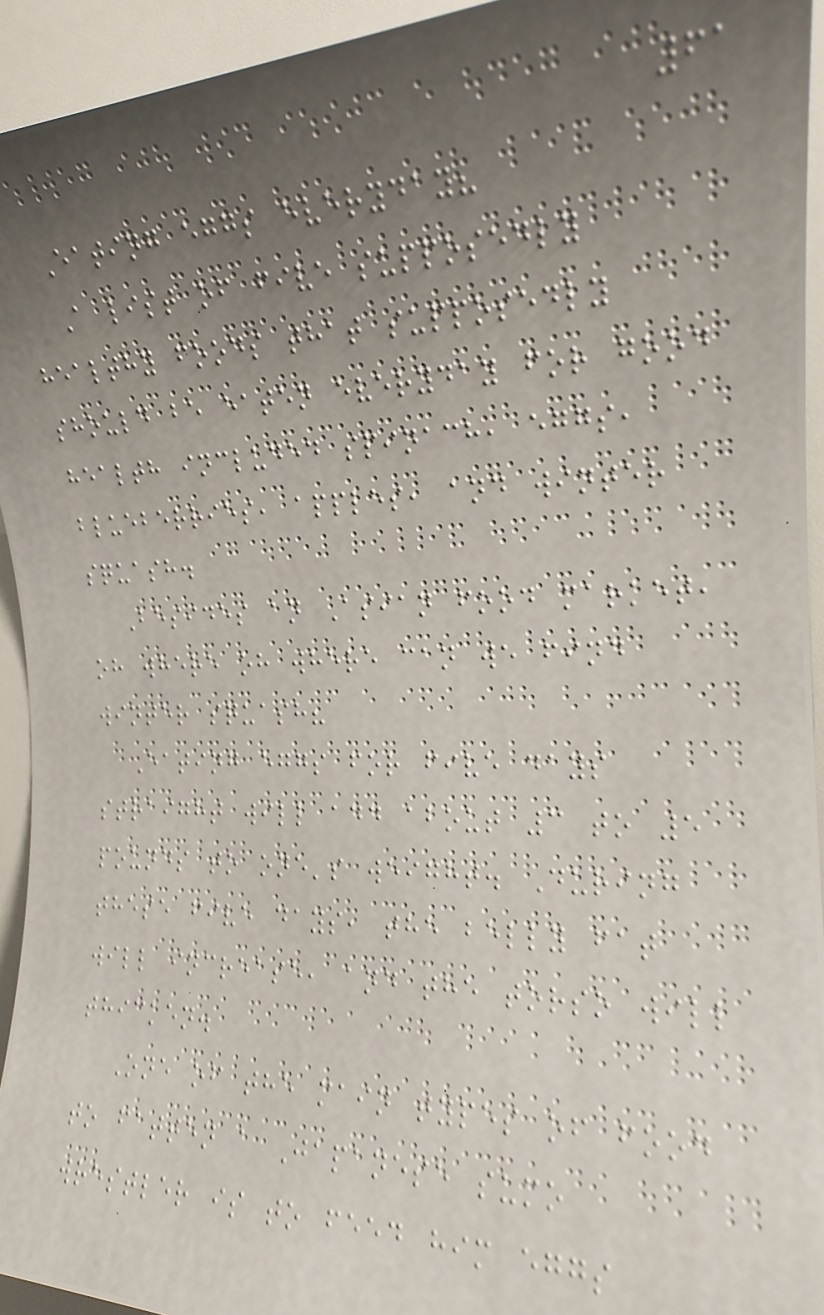61
Eating eggs everyday?
A list of five supposedly
healthy foods that supposedly
should be eaten everyday for good
health included spinach, eggs,
blueberries, apples, and winter
squash.
Besides an Asian food market,
oh where oh where can we find
winter squash?
Eating eggs for five days
straight will add about 3 to 5
pounds to one's weight. During
these five days, the belly fat
will increase, and the torso will
thicken.
One of the main types of food
to fatten a Japanese sumo
wrestler is to feed him eggs
